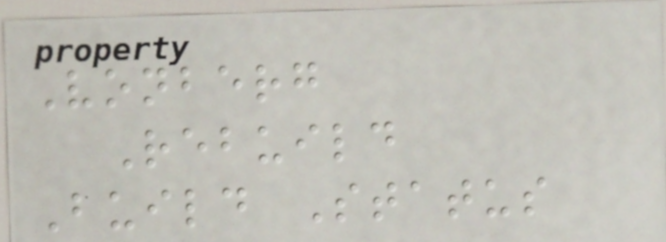Vonberg
Rebuild
Build Status
